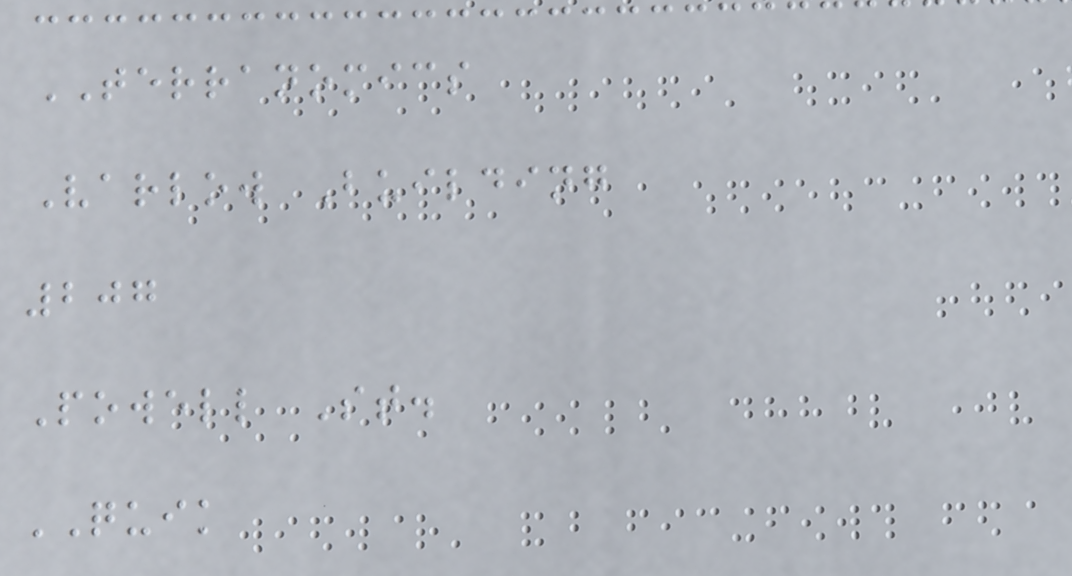TERRANOMICS
Varlow Building
207
Powell St.
QUIK
